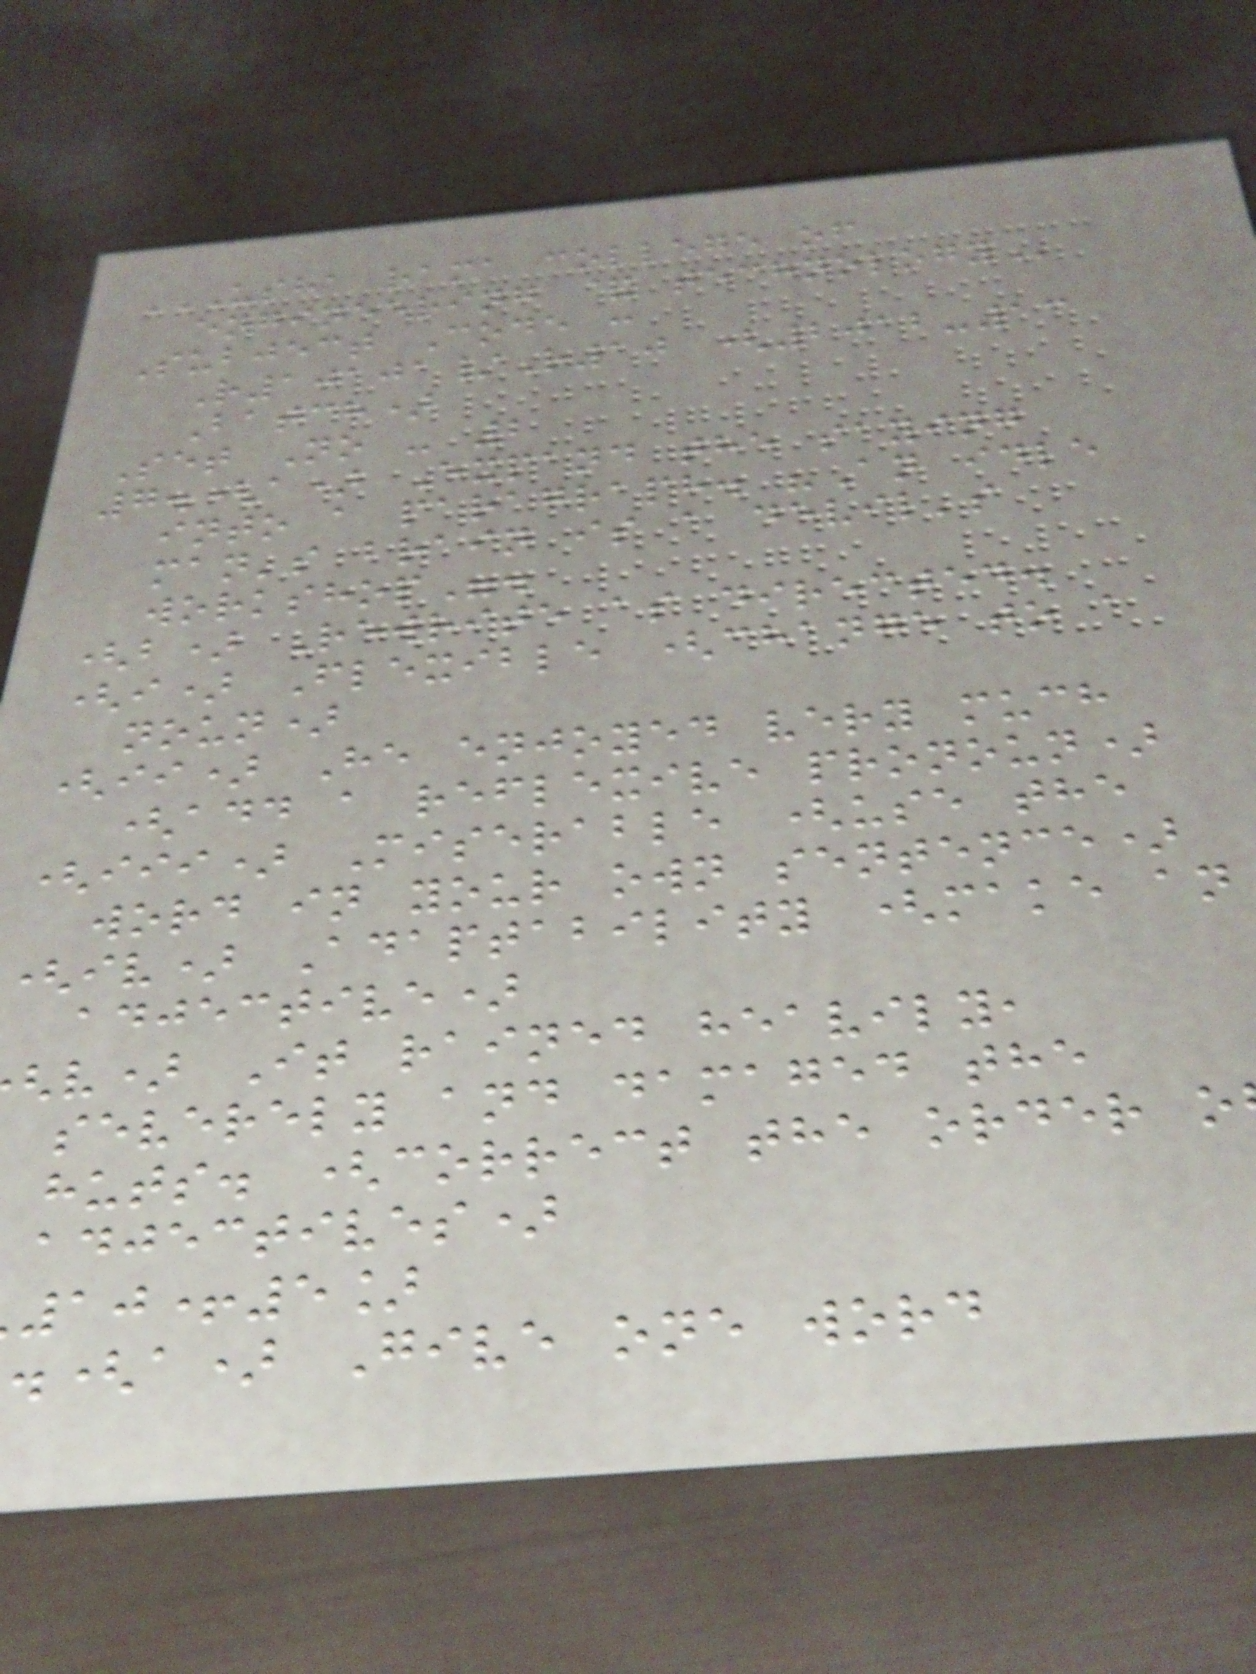USHA RAMA COLLEGE OF
engineering &
Subject Code :
R10101/R10 (2012-13
Batch)
Set No - 2
7.(a) Expand the saying
into a paragraph. "An idle
man's brain is a devil's
workshop".
(b) Rewrite as directed.
(i) Flexible (change to a
noun)
(ii) He enjoyed very much
(add a reflexive pronoun)
(iii) Miserable (use the
word in your own sentence)
iv) Adaptability (make an
adjective)
v) It rained heavily,
severely and damaged the
huts. (correct the order o
adjectives)
10+5]
.(a) Give one word
